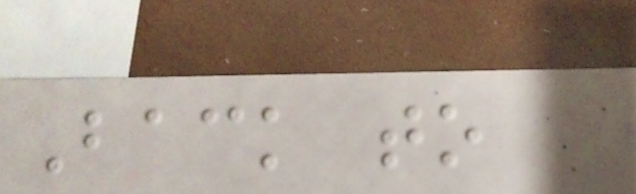Back to
